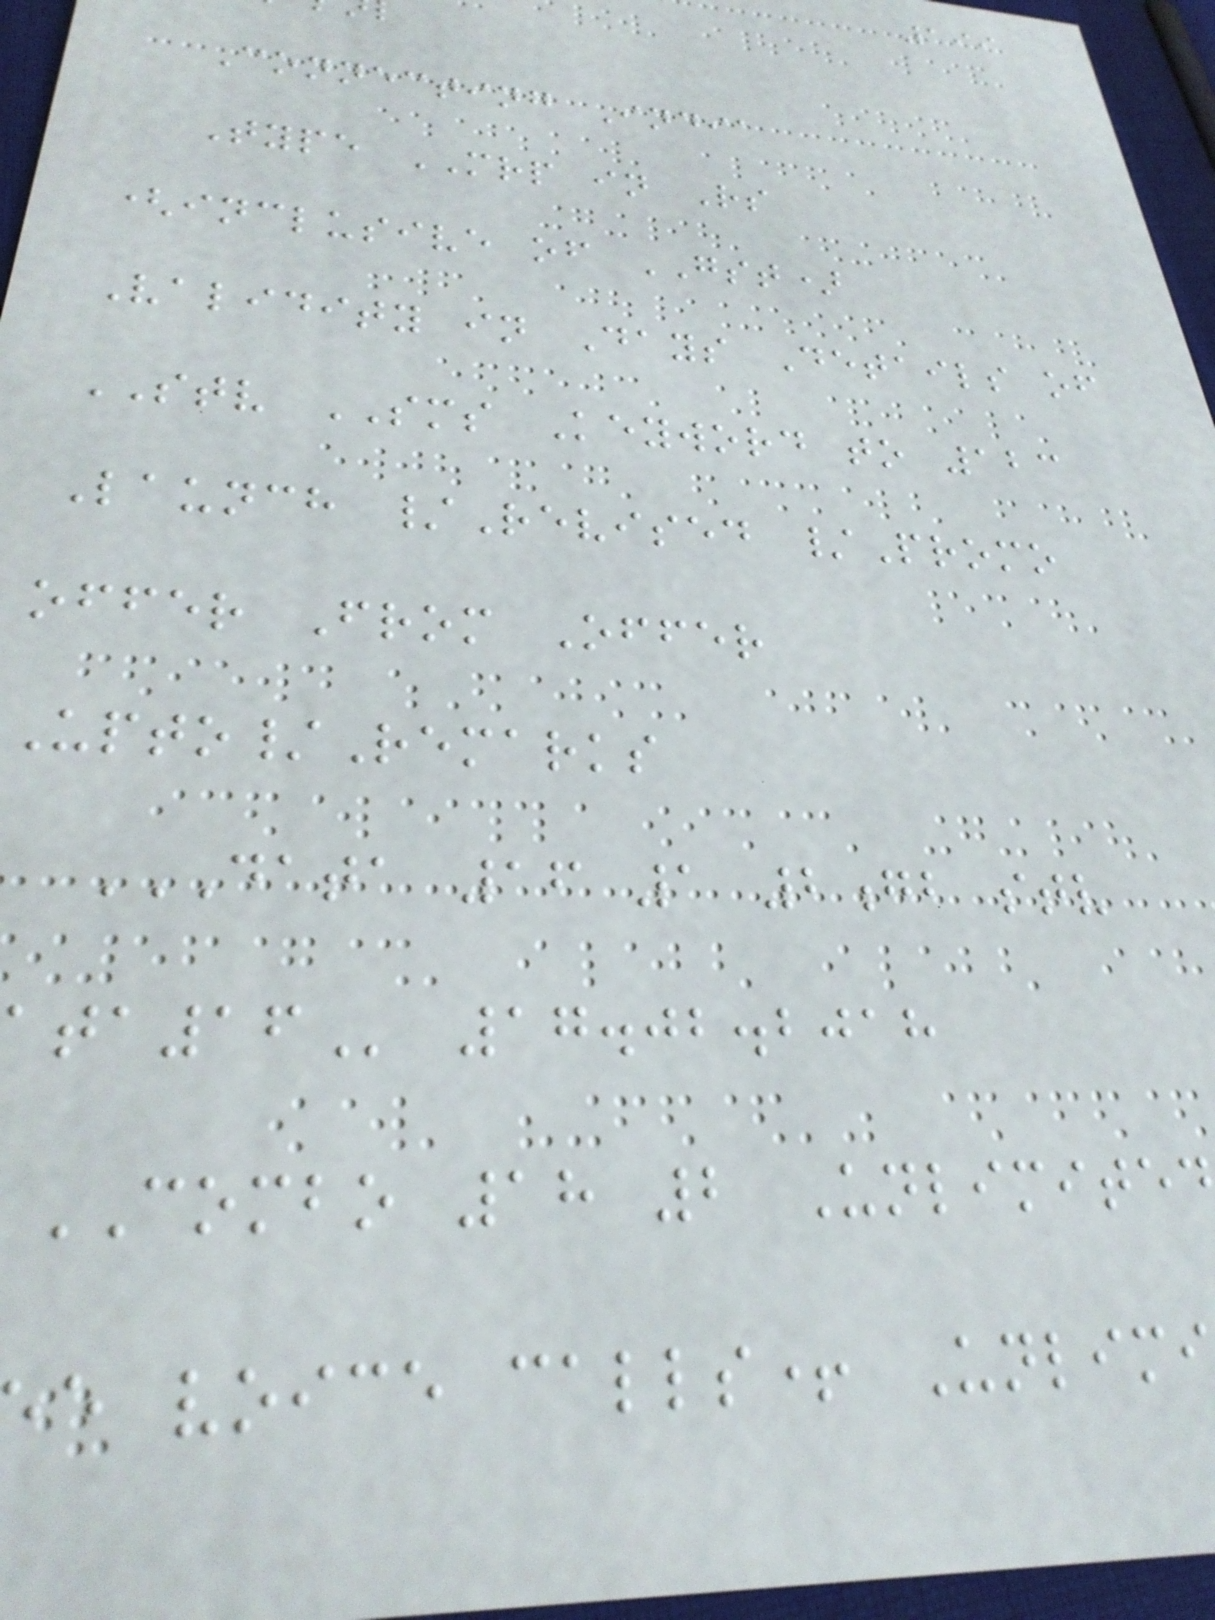199
Connecting India
Type MRP in Rs
(inclusive of GST)
Validity in Days Details of
STV SMS Keyword to 123
Launch /Revised /Promo
offer From Offer
Upto/Remarks
DATA 16 1 2GB STV
17.02.2018
COMBO 18 2 Unlimite
e voice calls+ Unlim
